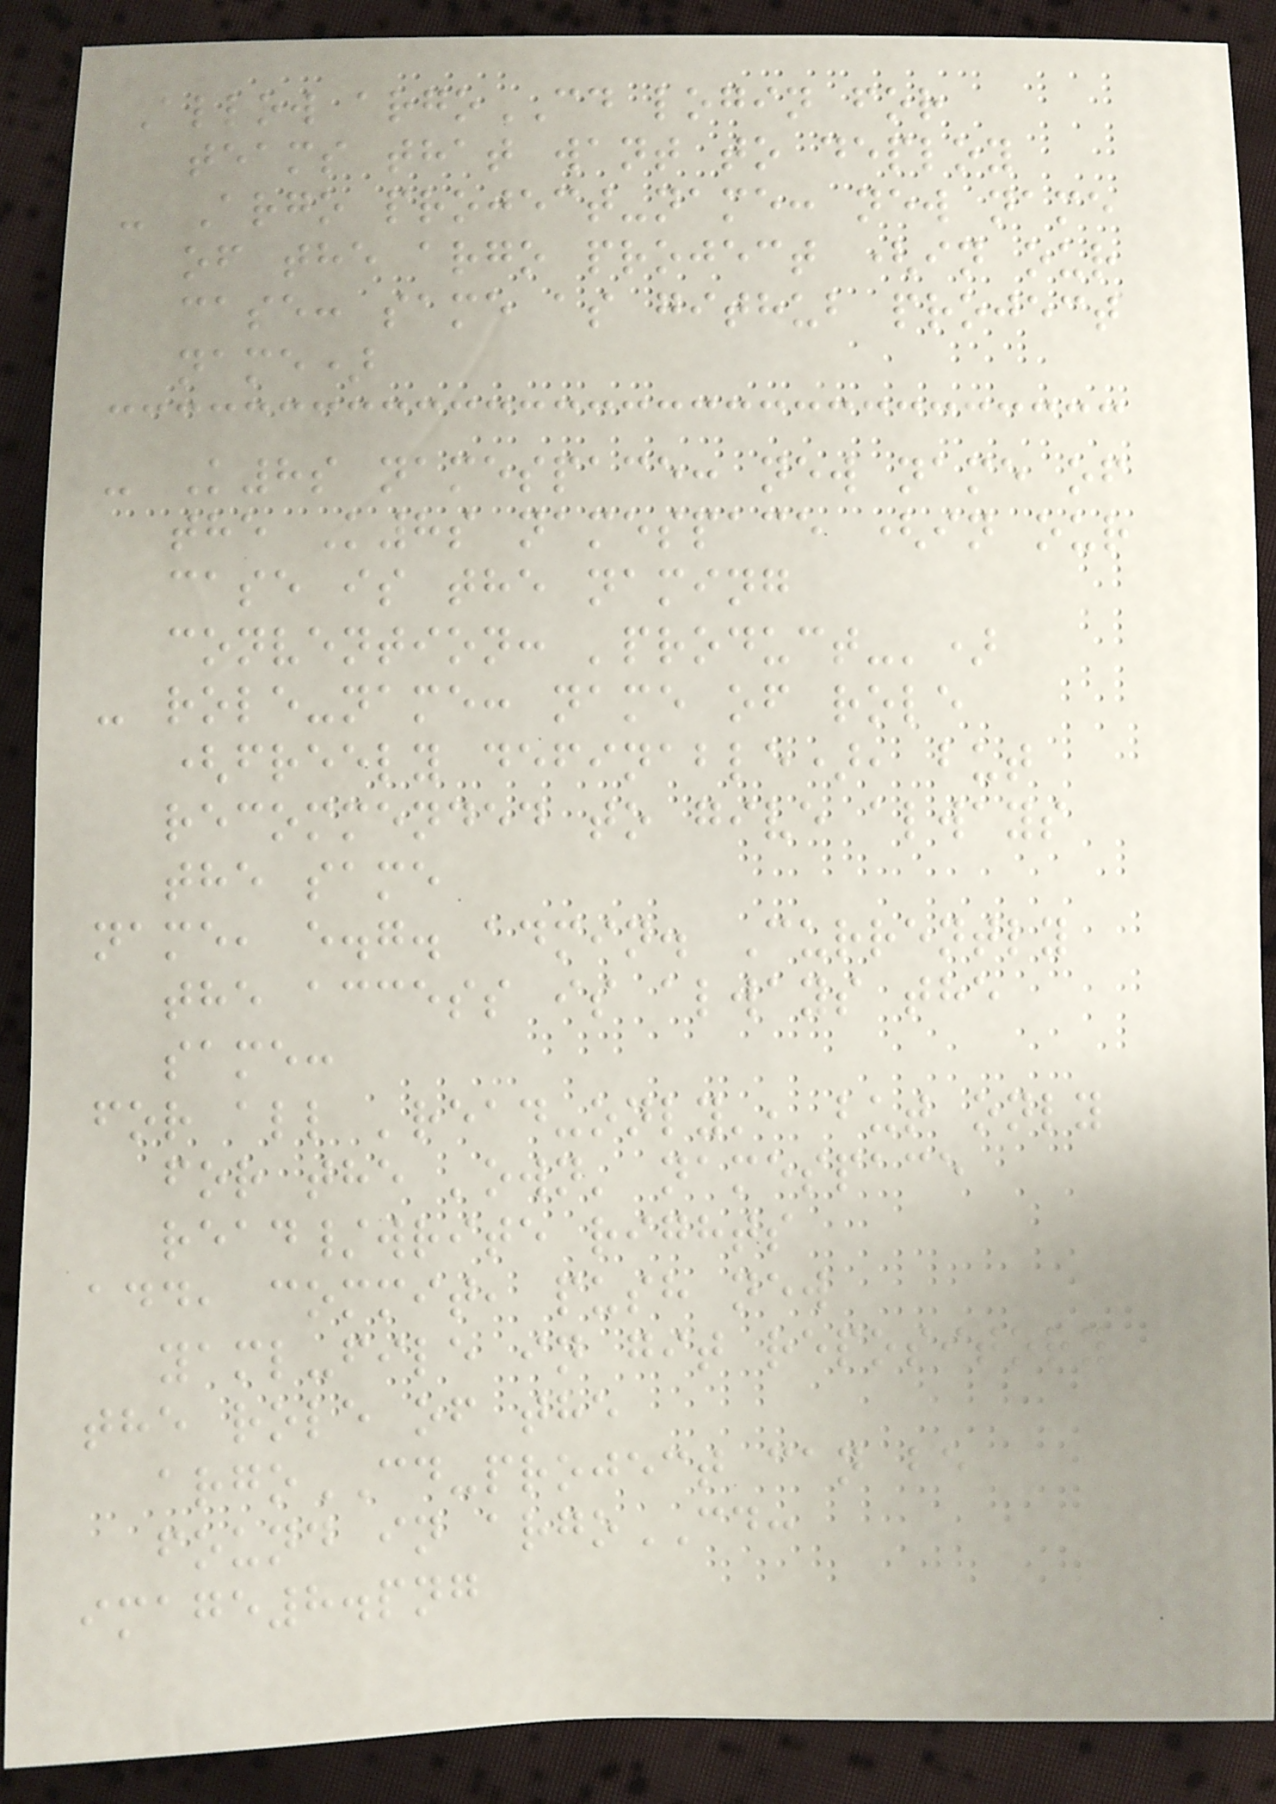Allow argoCD login for
teams that want to deploy
- Argo project-name: new name
of the argo project (in our
case: same as github project
name)
- K8s namespace: new name of
the K8s namespace (in our
case is the naming
convention: 'product-')
- role-name: name of role
(freely definable), but
recommended to give always
the same
name, e.g. admin. Currently
the access is always the
same:
for all 'read-only', but only
for the 'own' namespace
read/write rights
add, commit, push new
yaml-file in git repository
the role of the
argoCD-project can be
found in argoCD:
image8.png
